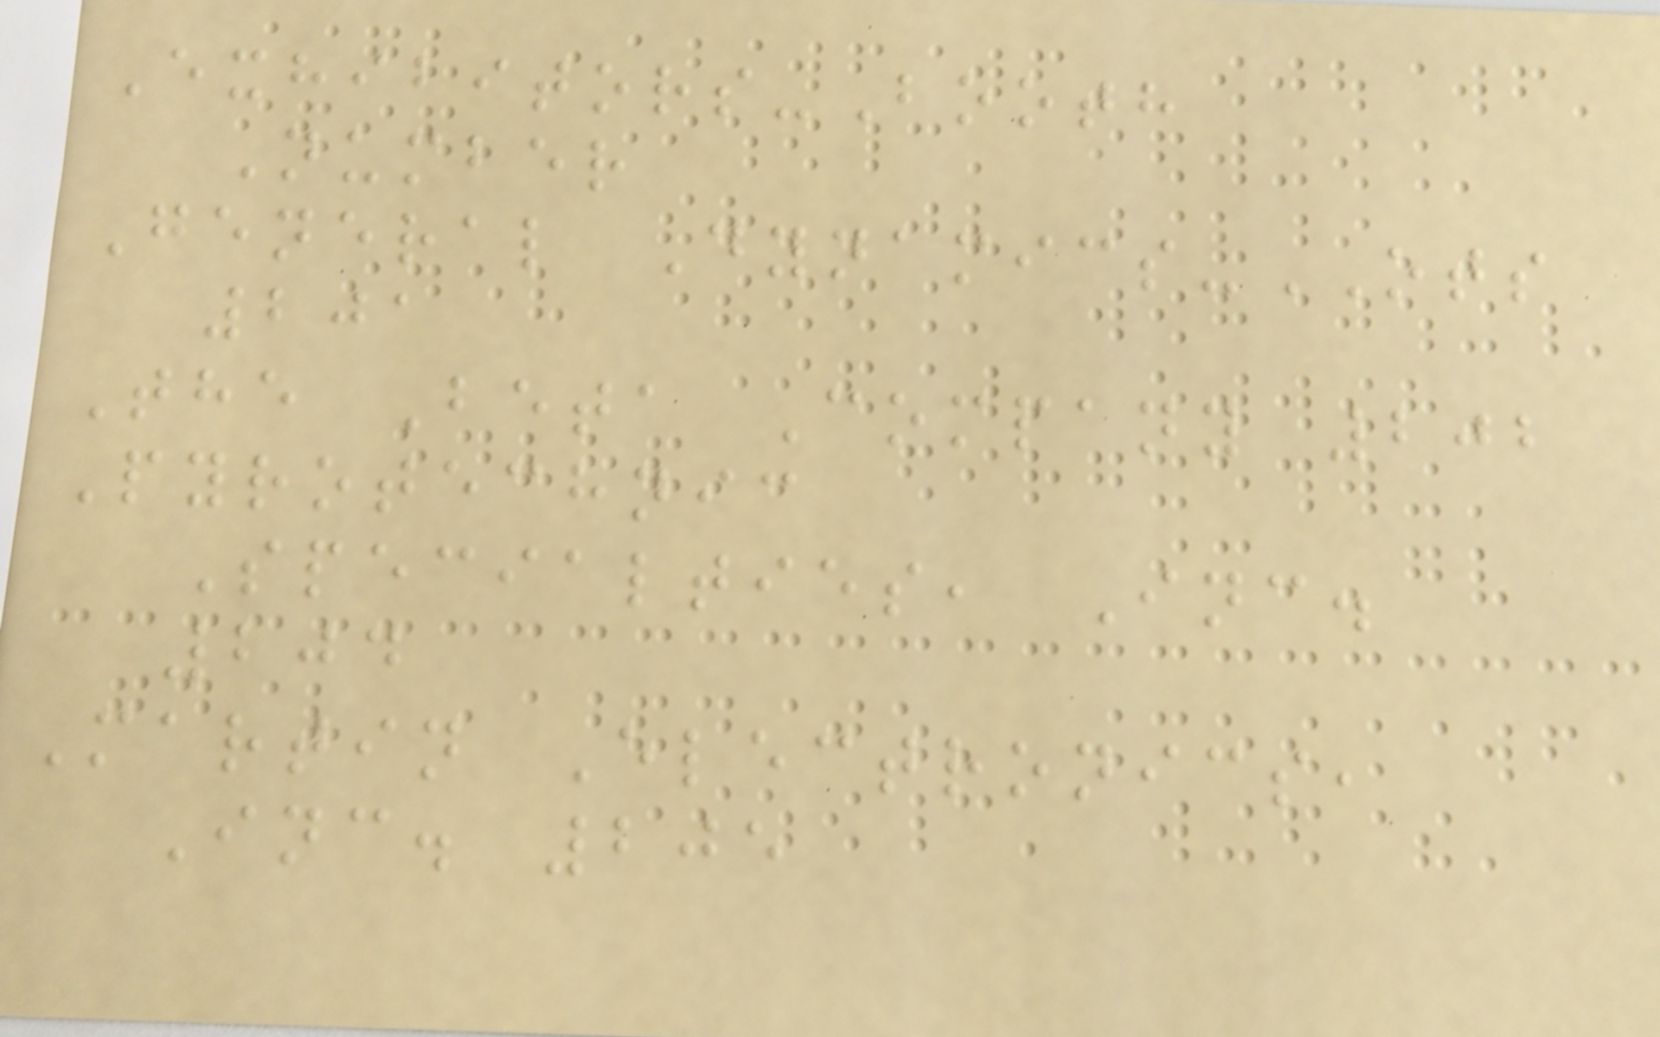Exhibitors-Booth
Number
General Dynamics-OTS
201
The Beta Company 202
Pyrotechnic
Specialties, Inc.
204
Martin Electronics,
Inc. 205
